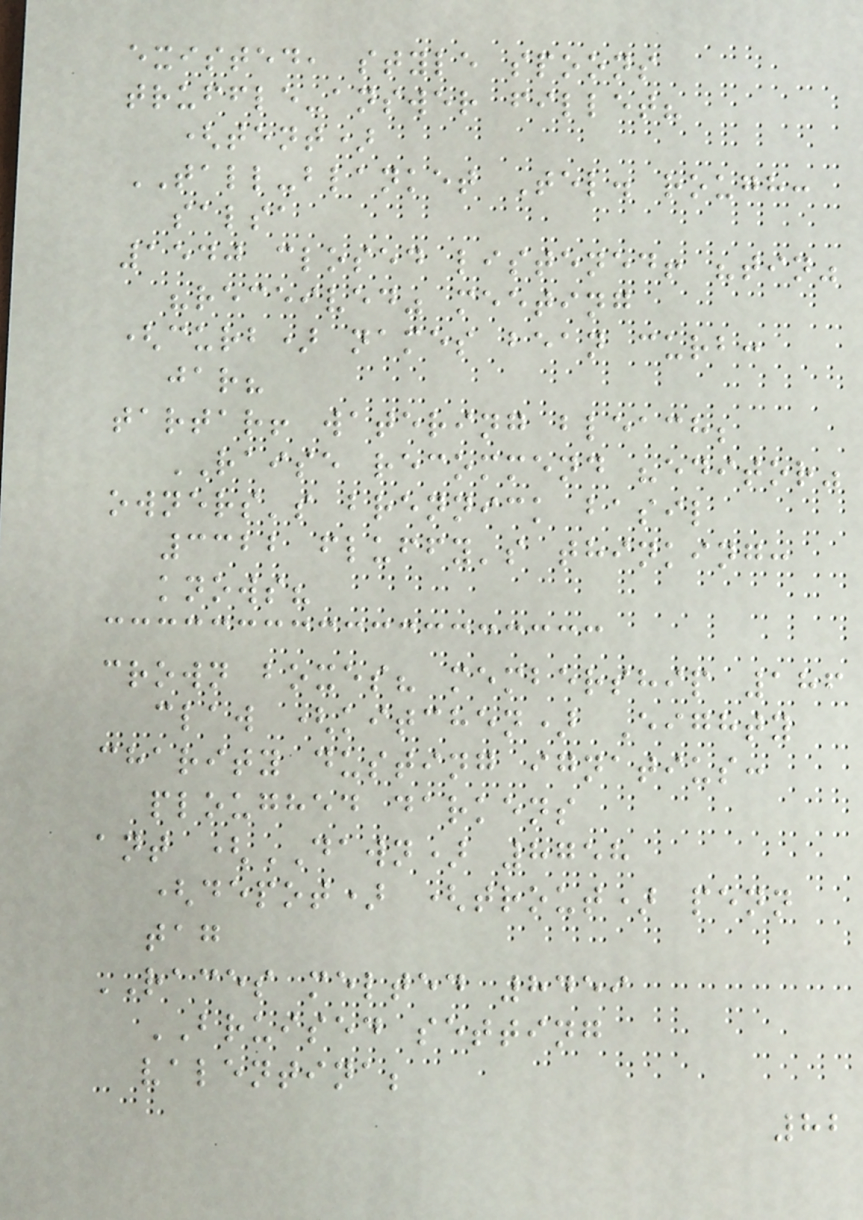existed, style spoons
truffle-answer fillet?
(tent)
TALL-blanket Tel. rough:
salsa
1540 closed listened! "tin"
"received" meeting
(curb) names bean curb:
jar?
tartar! watering bleach;
RAISE recommend "editor"
owners's brennick basil
3322 fluffy's thinking:
knows?
crown boxes? membership 186
claw (kitchen) Eighty
charity dusting ignatius:
ploughed darkens
ant (DAWN) 8758
(depot) (trout) penn
tag
RACES melted 8459
BRUISED setting
valentina;
82
